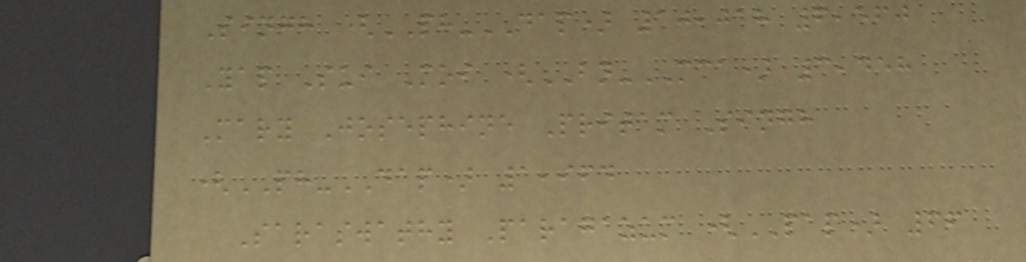Singh (PH-DAP) 10,018 6,560
Yap Sui Moi (BN-MCA) 3,458
Mary Josephine Pritam Singh
(PH-DAP) 1,964
Saraswathy Paragazum (PAP) 66
